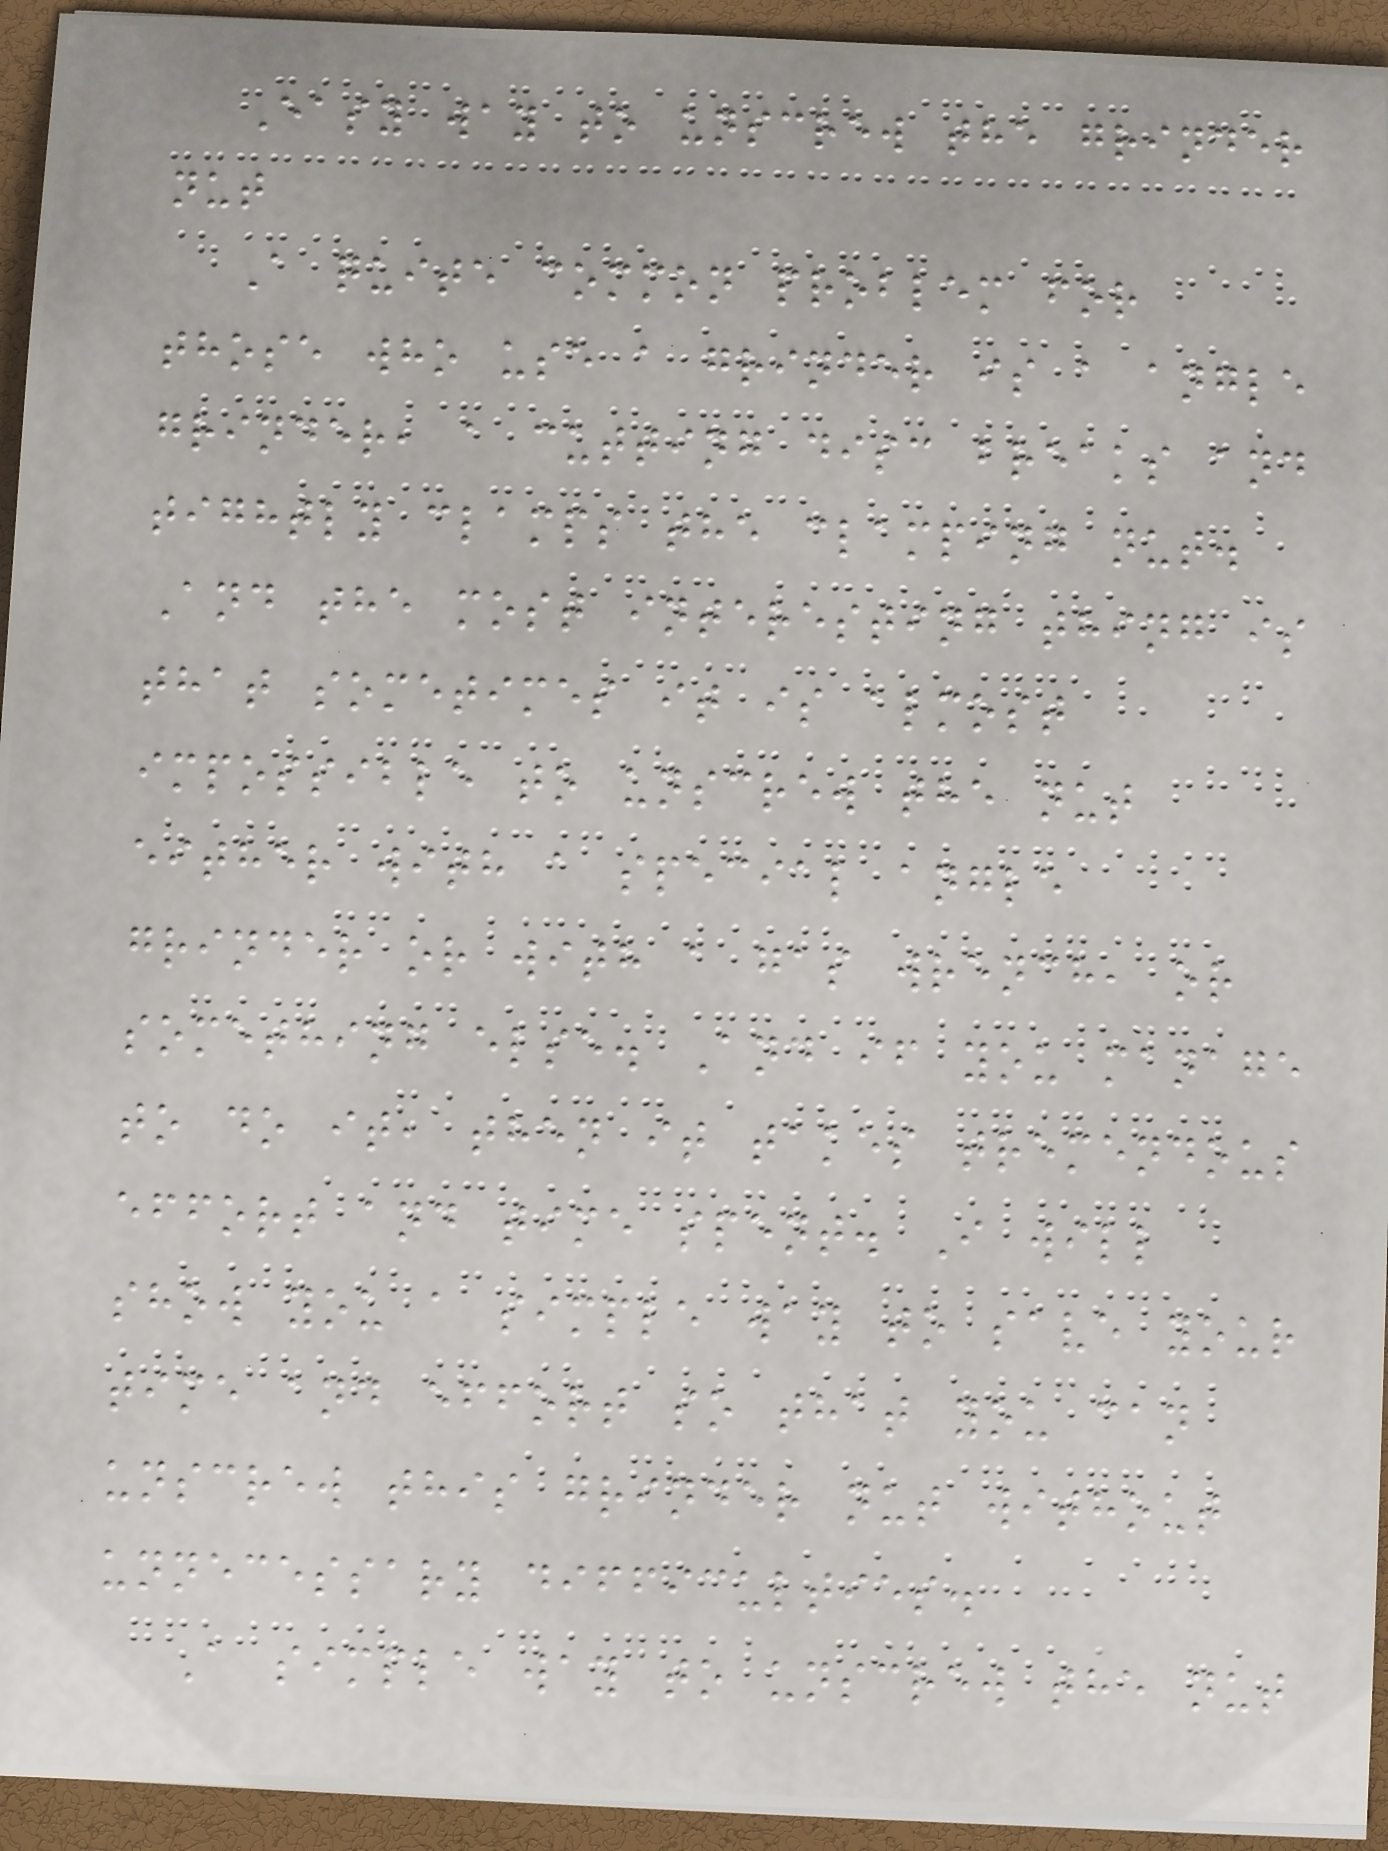Easy way to unscrew the grinder
nut
A quite common problem for
those who use a grinder is a angle
grinder, a cutting disc breaks and
tightly clamps the clamping nut.
And the most interesting thing is
that sometimes it is almost
impossible to unscrew the nut
either with a special angle
grinder or with a gas wrench, or
something else. And if you manage
to do it, then it takes tremendous
effort and time spent. I will
show you a simple way to save your
time and effort so that you can
unscrew this grinder nut without
unnecessary difficulties.
A simple way to unscrew the nut
